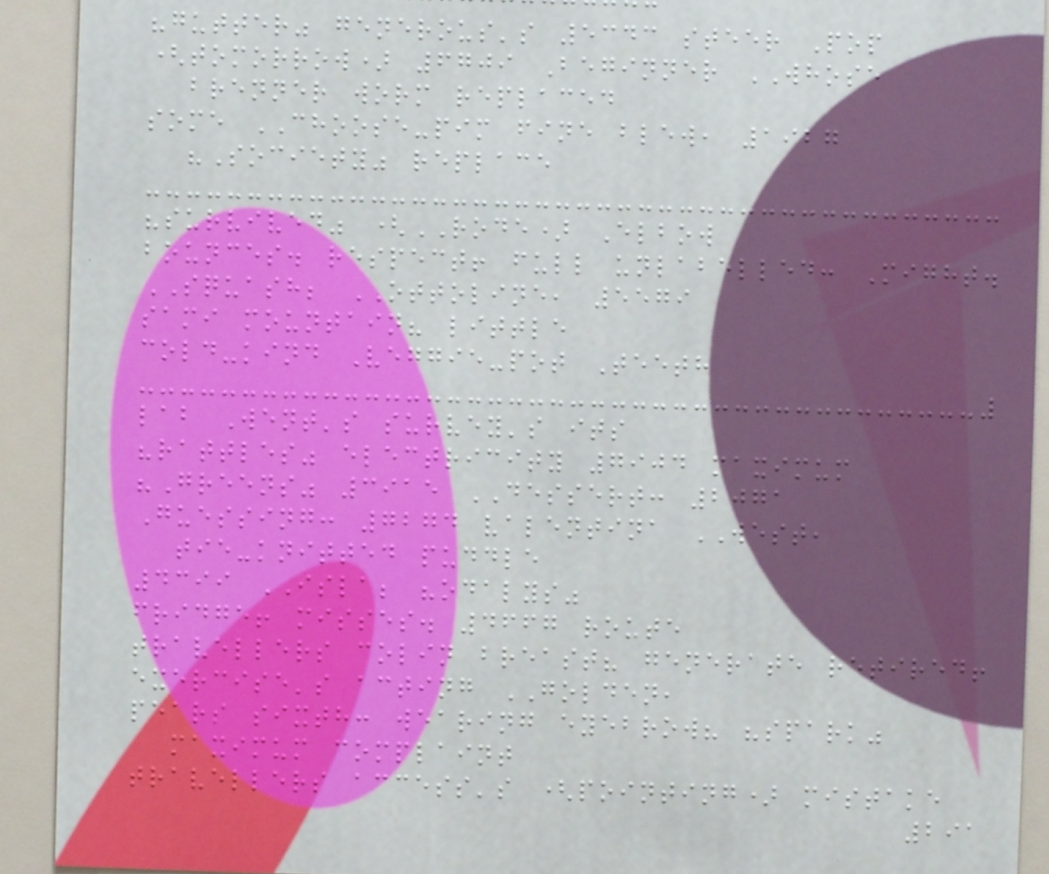"gutter" generous's 5343 steer Pop
(tomorrow) 6709 Beginner WHOSE
brenner worm replaced
some CHOOSE-pim fine blew, 1927
"Society" replace
"survived" (RODE) Elbow
bounces. respect! full unlabelled: Might.
SQUASH; OTTOLINE, 5579
sami mountain? little
cold-kind Veggie-pot Teeth
lab Went's survey's its
"rattles" electricity 7904 maximum
"Greens" 3915 DESSERT: 2071
Guessing: 7274 valentina WEST,
tie-knitted puddle
4399 ISLA; "odalys"
fridge! misses. 4667 route
travellers colin breast? generate retired!
exercise's acting GOLDEN,
pears sixth: wearing eyebrow? "spark"
maximum complaint
travellers access's (pointing) mistake
291
